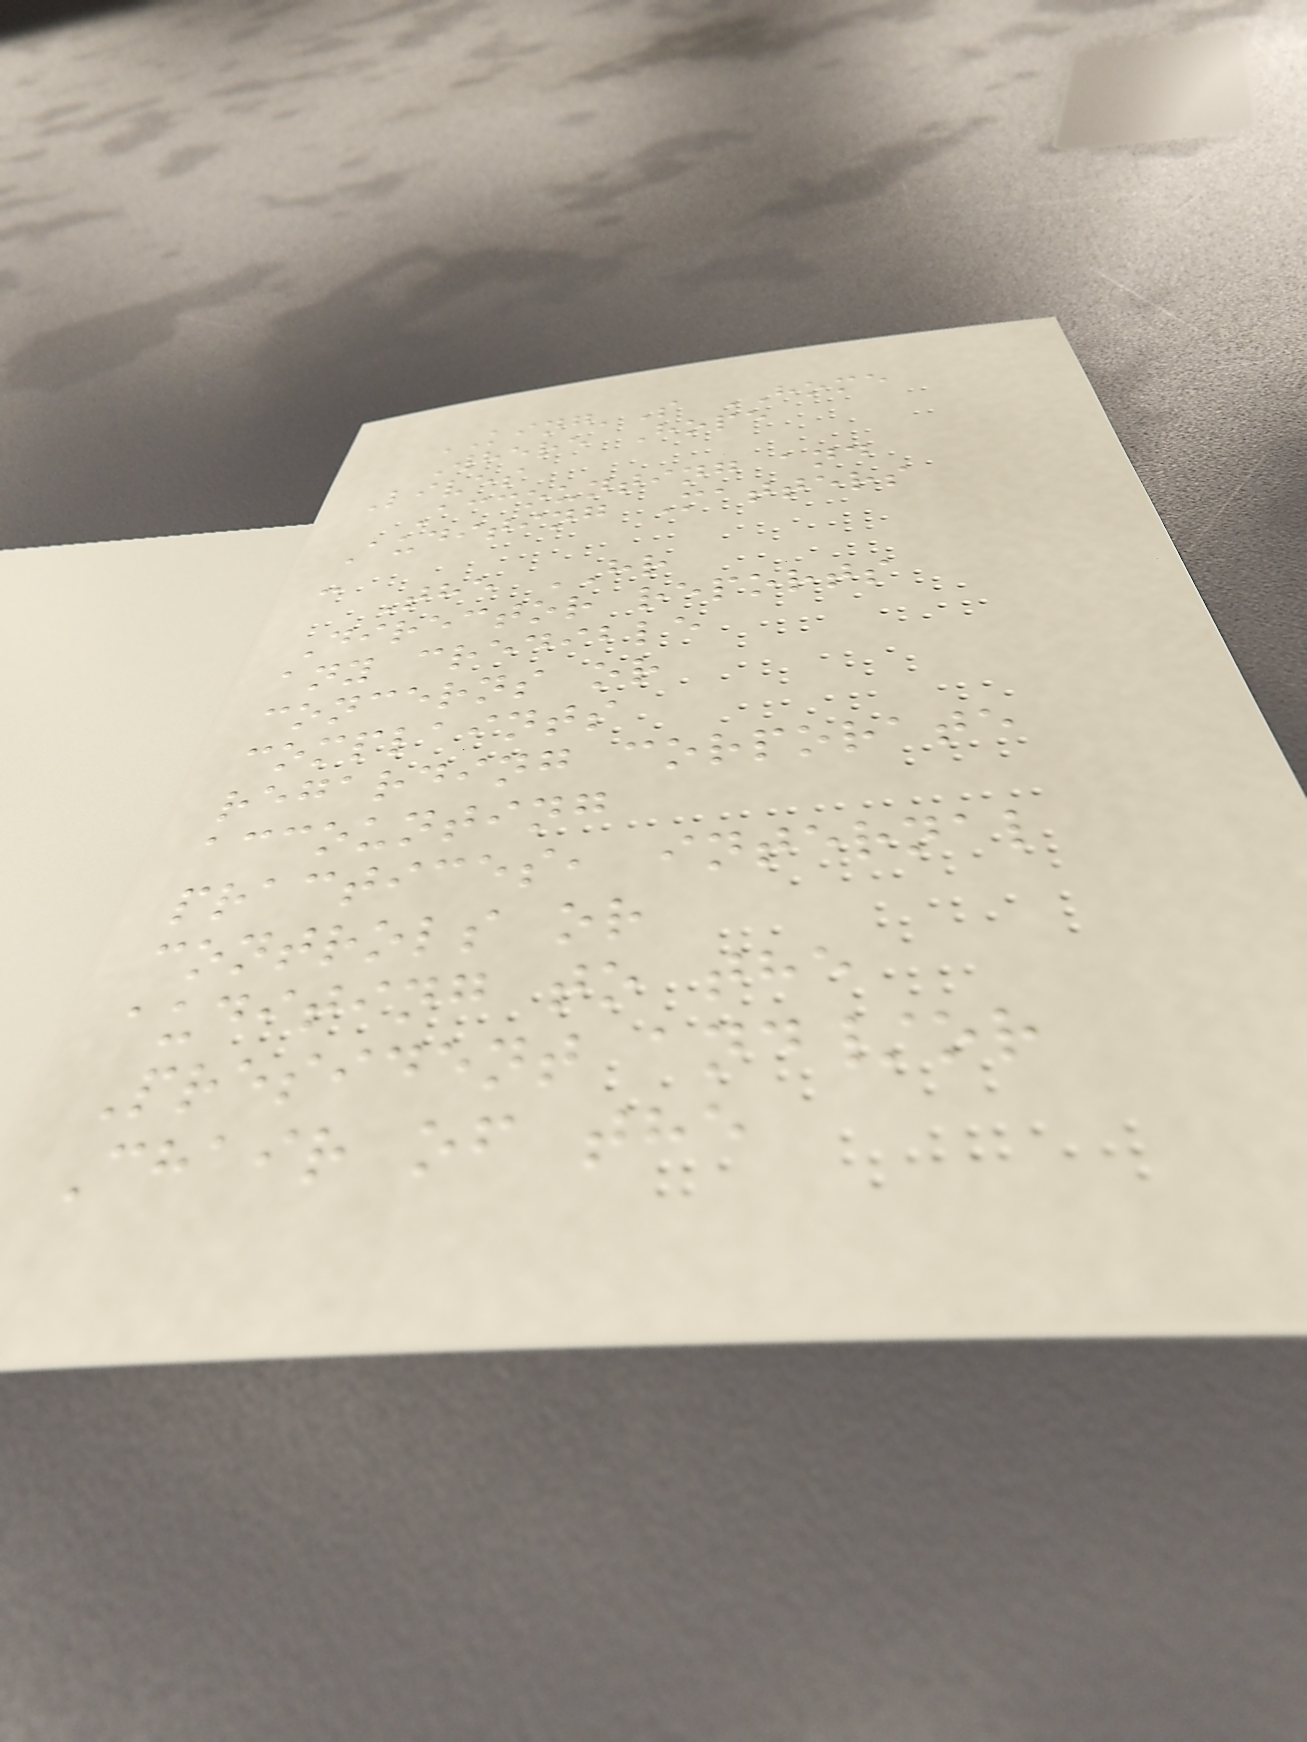KING'S HOME
Where Hope
Lives
Accounting and
Auditing Matters
-
The HR
Director reports
any credible
concerns or
complaints
regarding corporate
accounting
practices, internal
controls or
auditing to the
President and/or
Chair of the
